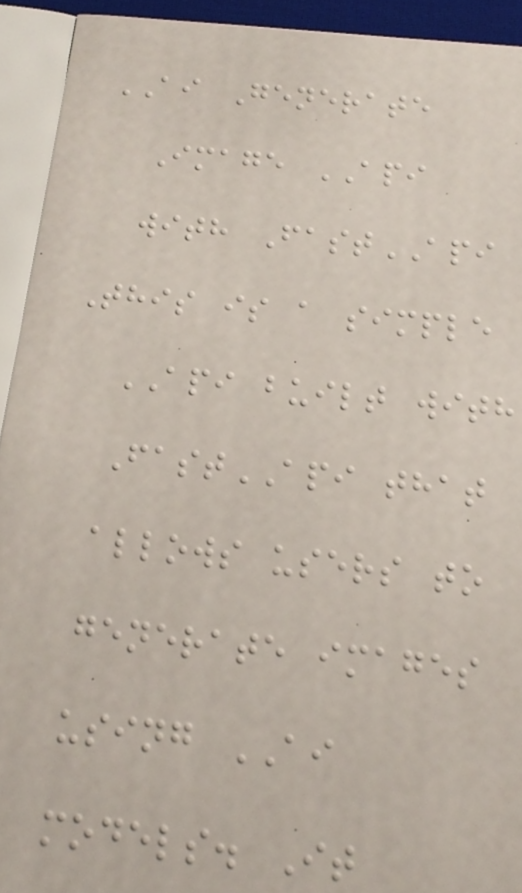AI Generate
Image API
with FastAPI
This is a simple
API built with
FastAPI that
allows users to
generate images
using AI
models. It
